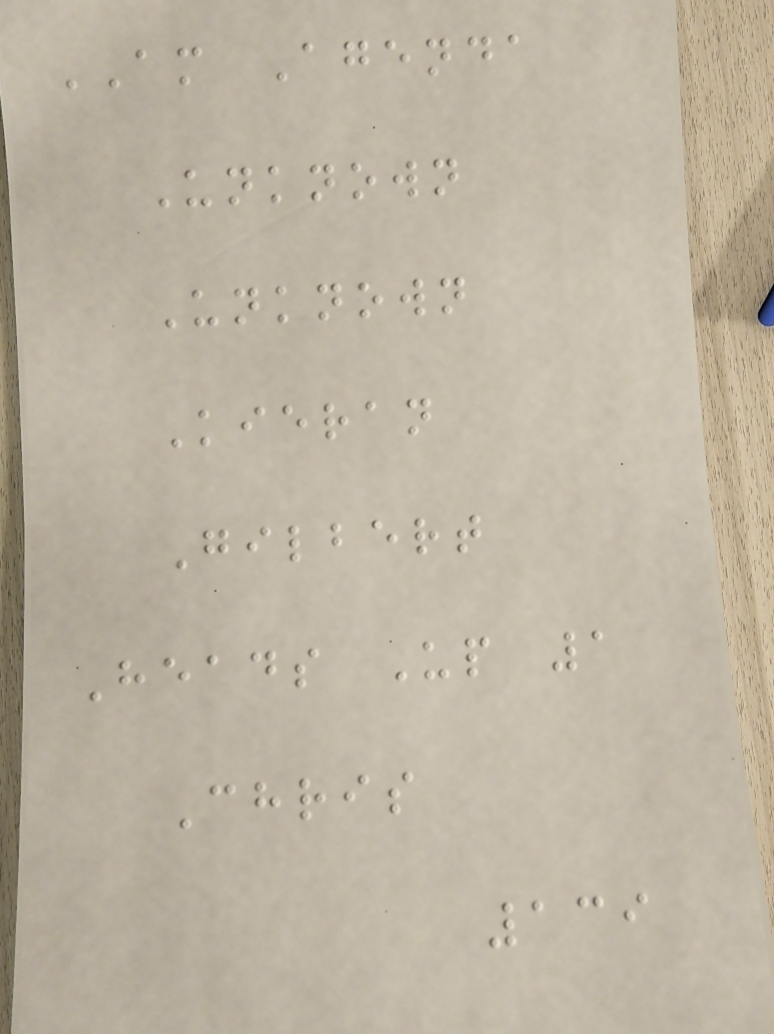AM Agenda
Unknown
Unknown
Kieran
Gilbert
Heads Up 1
Chris
139
